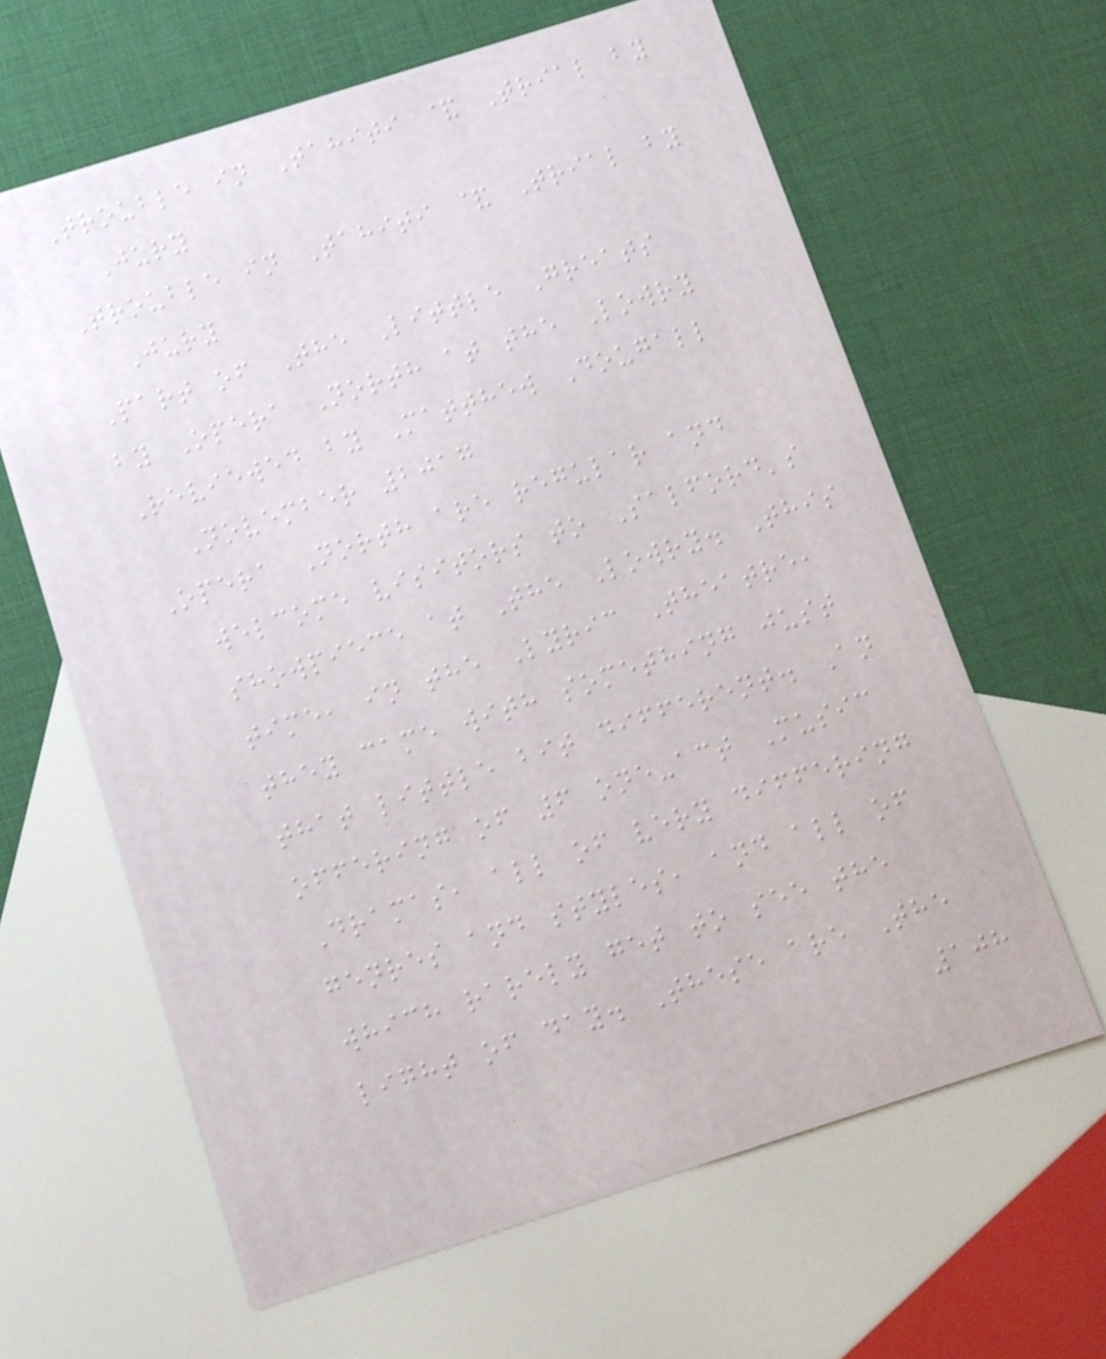Trouble in Tahiti & Trial by
Jury
Trouble in Tahiti & Trial by
Jury
Part of The Little Greats
by Opera North at the Lowry
Reviewed by Matthew Dougall
November 2017
Opera North are regular and
welcome visitors to Salford's
showpiece at The Lowry. This
time, in the Lyric Theatre,
they came with something just
that little bit different. An
offering of 6 one-act Music
Dramas, all of very differing
genres and styles, and all of
which rarely get to see the
light of day. These are The
108
